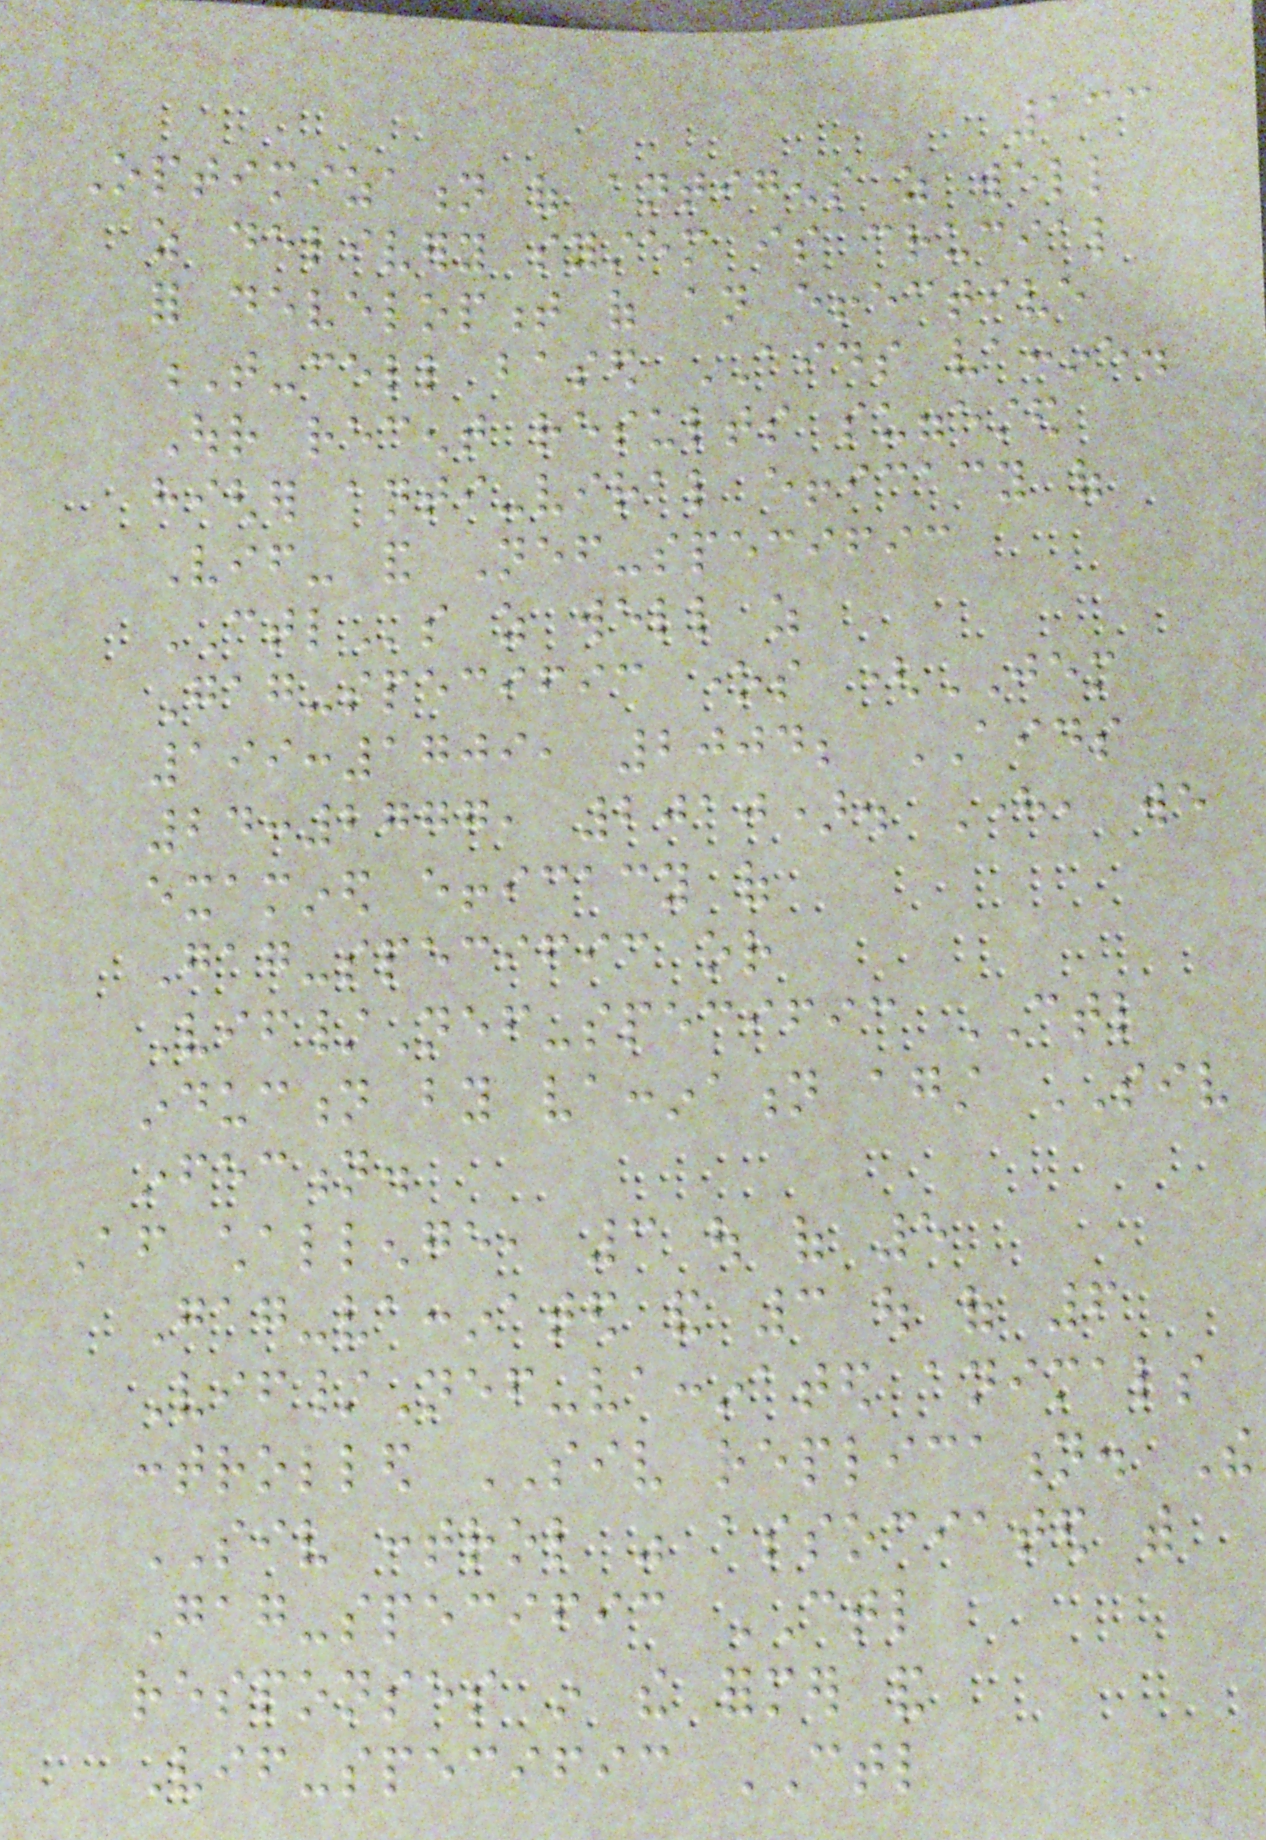133
Optimization of antigens as well
as delivery system is crucial
for development of an effective
T-cell based AIDS vaccine.
Our recent results suggested
higher anti-viral efficacy of
Vif- and Nef-specific
CTLs as well as
Gag-specific ones (JEM
199:1709, 2004; AIDS
24:2777, 2010). Here, we
examined efficacy of
Gag-specific or
Vif/Nef-specific CTL
induction by vaccination against SIV
infection.
After challenge, 3 out of 5
Gag-vaccinated and 3 out of 6
Vif/Nef-vaccinated animals
controlled SIV replication. The
SIV control was associated with
Gag-specific CTL
responses in the former and
Vif-specific CTL
